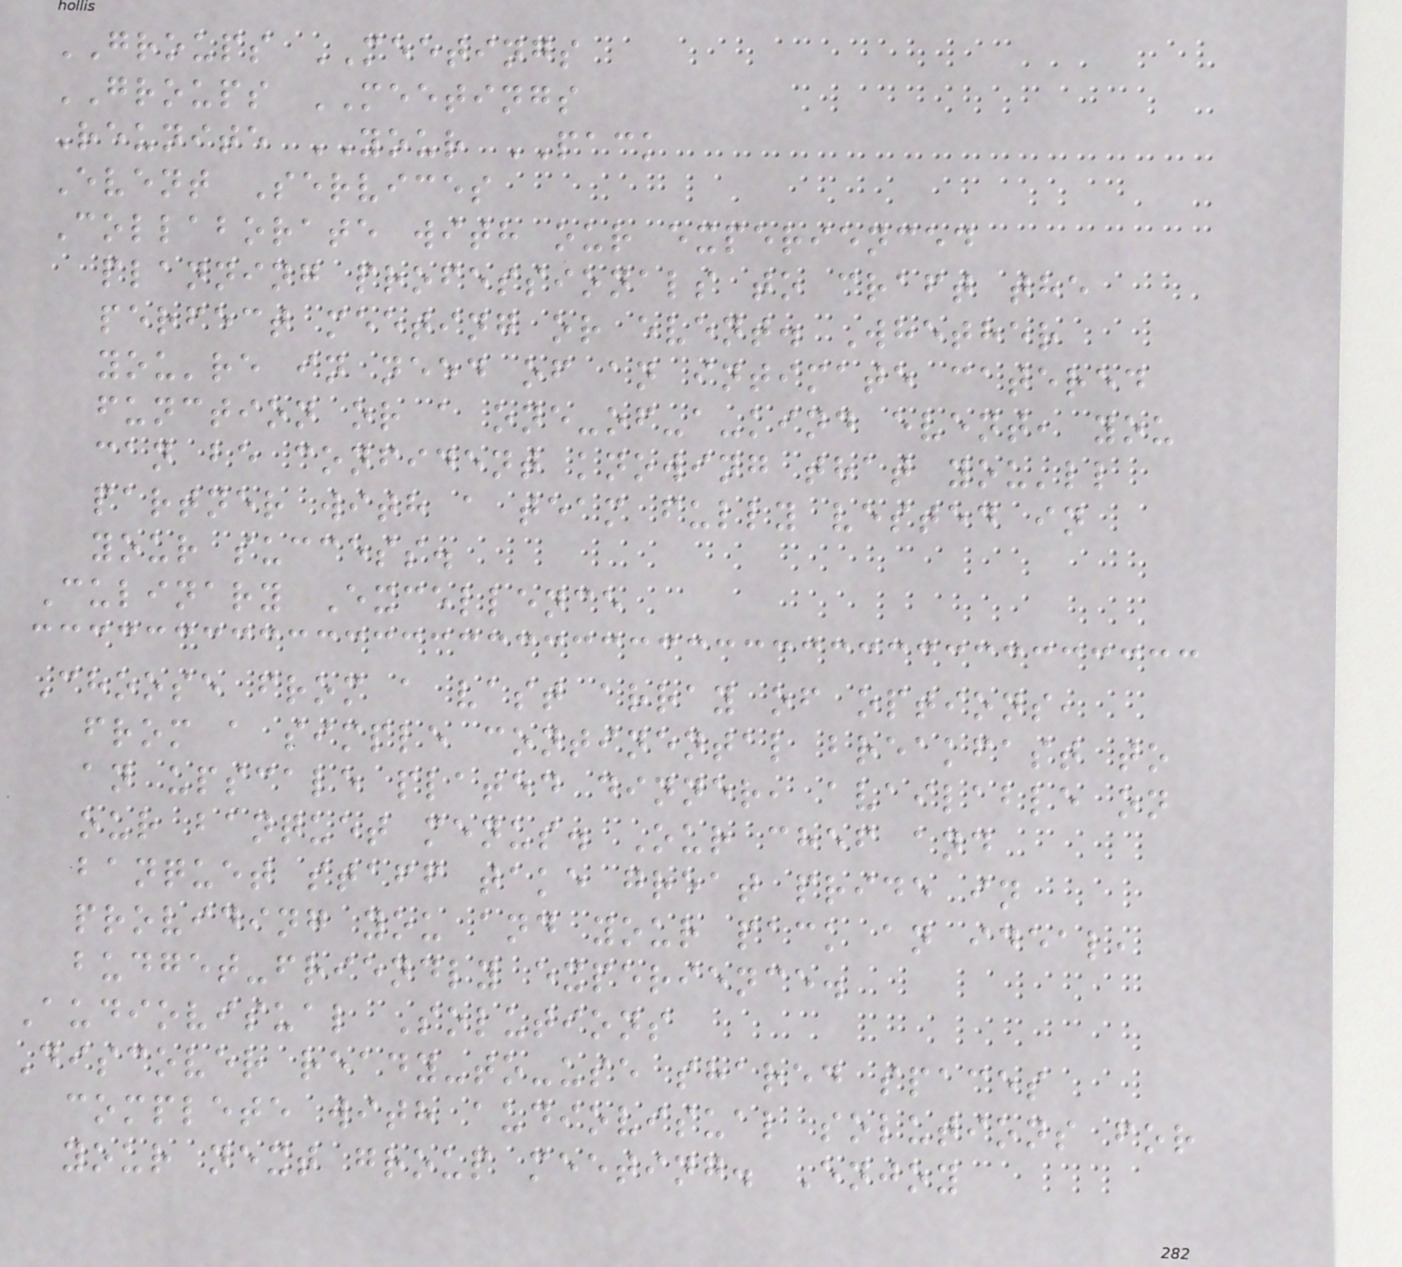GROUPS MEETINGS
GROUPS MEETINGS
Reunite YOUR PACK
Event Services
Collaborate with our experienced
planning professionals to craft the
perfect meeting or event. Whether
you're in need of an intimate catered
function or a one-of-a-kind event, you
can be confident knowing that you'll
partner with a team fully vested in
your success.
Culinary Excellence
Choose from a vast array of options,
from a simple continental breakfast to
an upscale plated dinner, available on
our banquet menus. Our chef and
banquet staff take great pride in
providing you and your pack an ideal,
budget-friendly experience.
Audiovisual Solutions
Discover ready-to-use shared spaces
complete with audiovisual solutions for
your next group meeting. Enjoy
